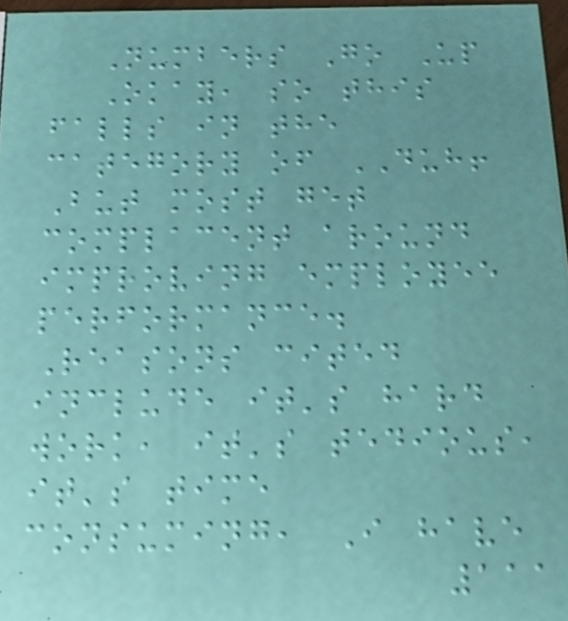Numbers Go Up
Okay, so this
falls in the
category of DUH!
But most get
complacent around
improving employee
performance.
Reasons cited
include it's hard
work, it's tedious,
it's time
consuming, I have
111
